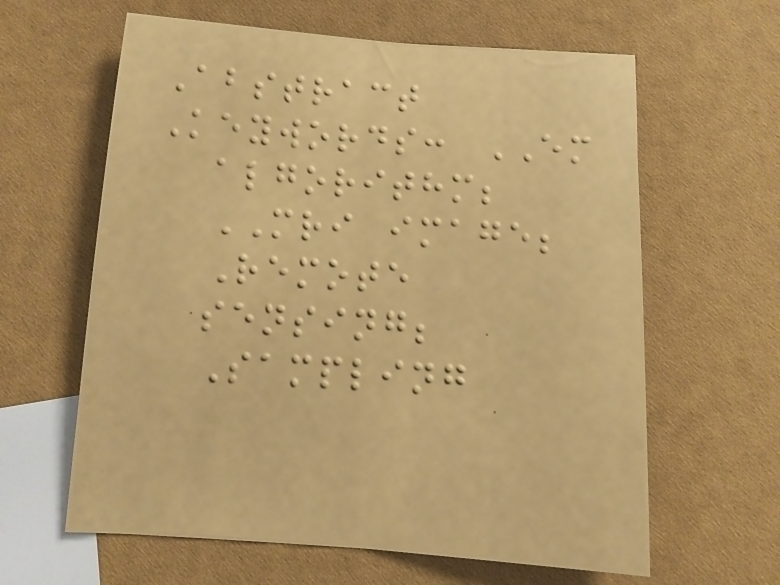Abstract
Keywords: EM
algorithm;
MRI image;
Remote
sensing;
Sampling
